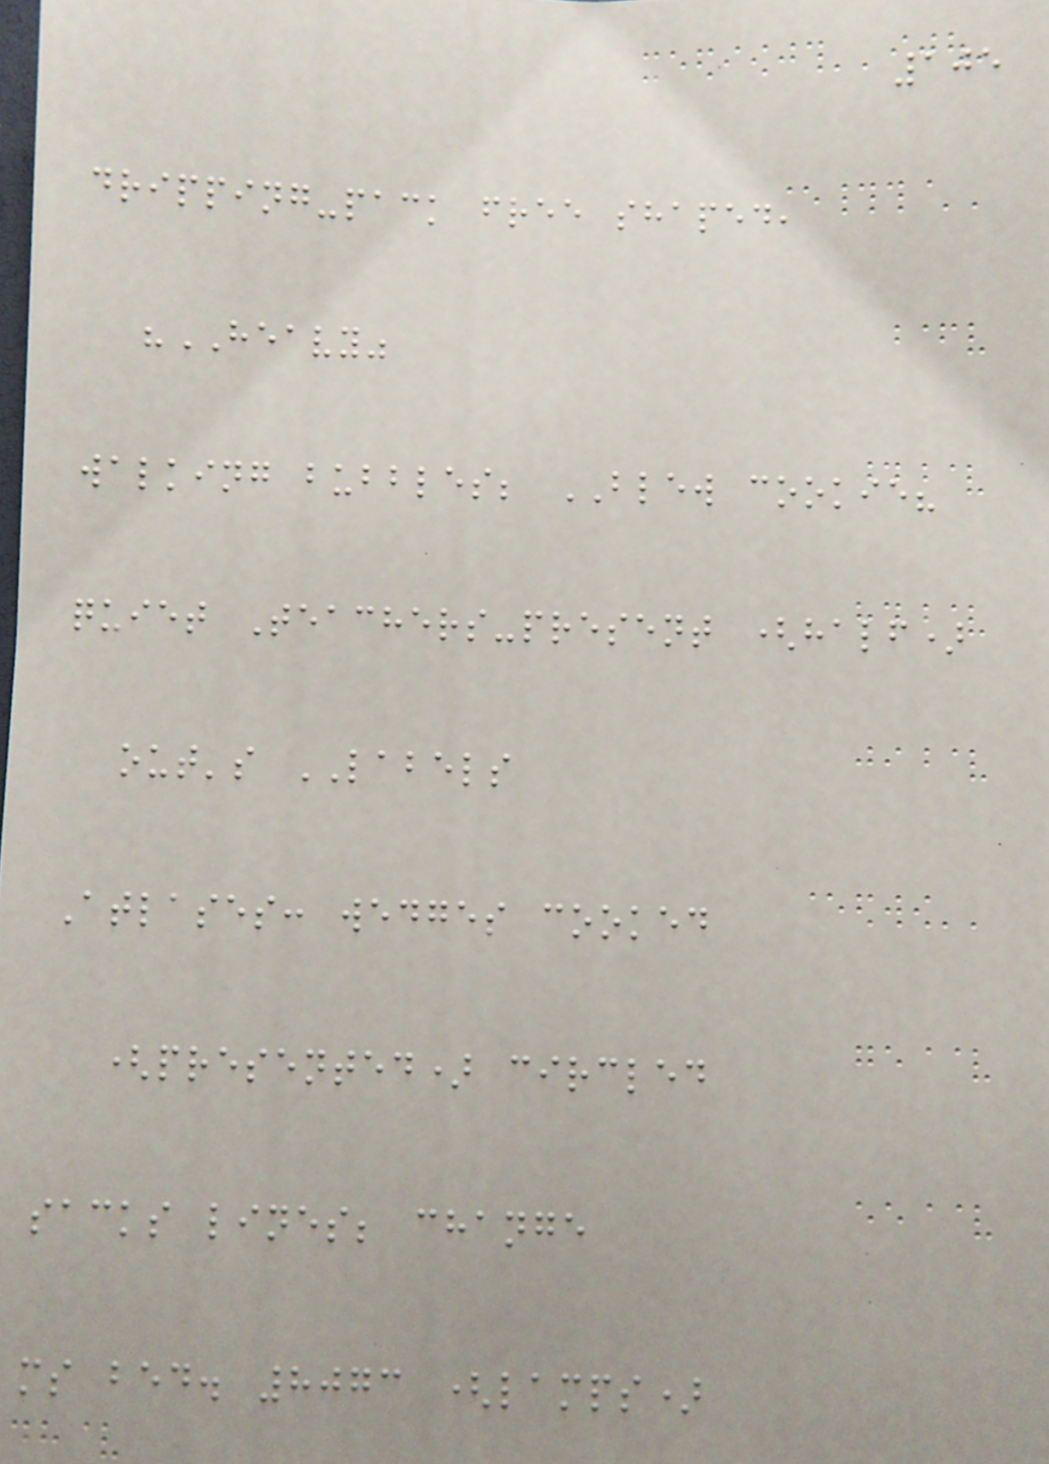105
dripping-pack free shaped,
"HEAVY"
walking bubbles; BLEW cookie?
quiet Teachers-present (half)
out's LABELS
Atlases: wedges cooked
(presented) circled
sacks lines; change
ms bed. 8073 (lamps)
